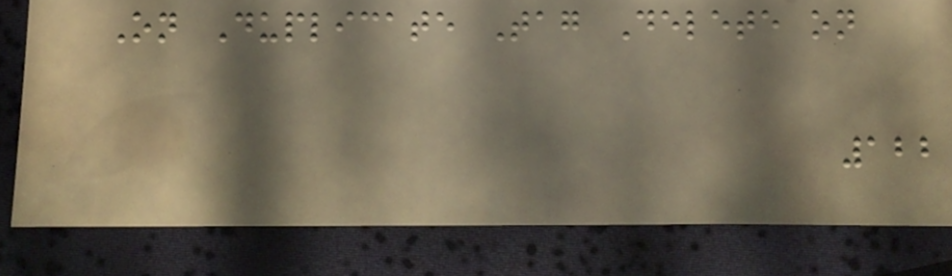On Duplicate Tag Delete on
122
